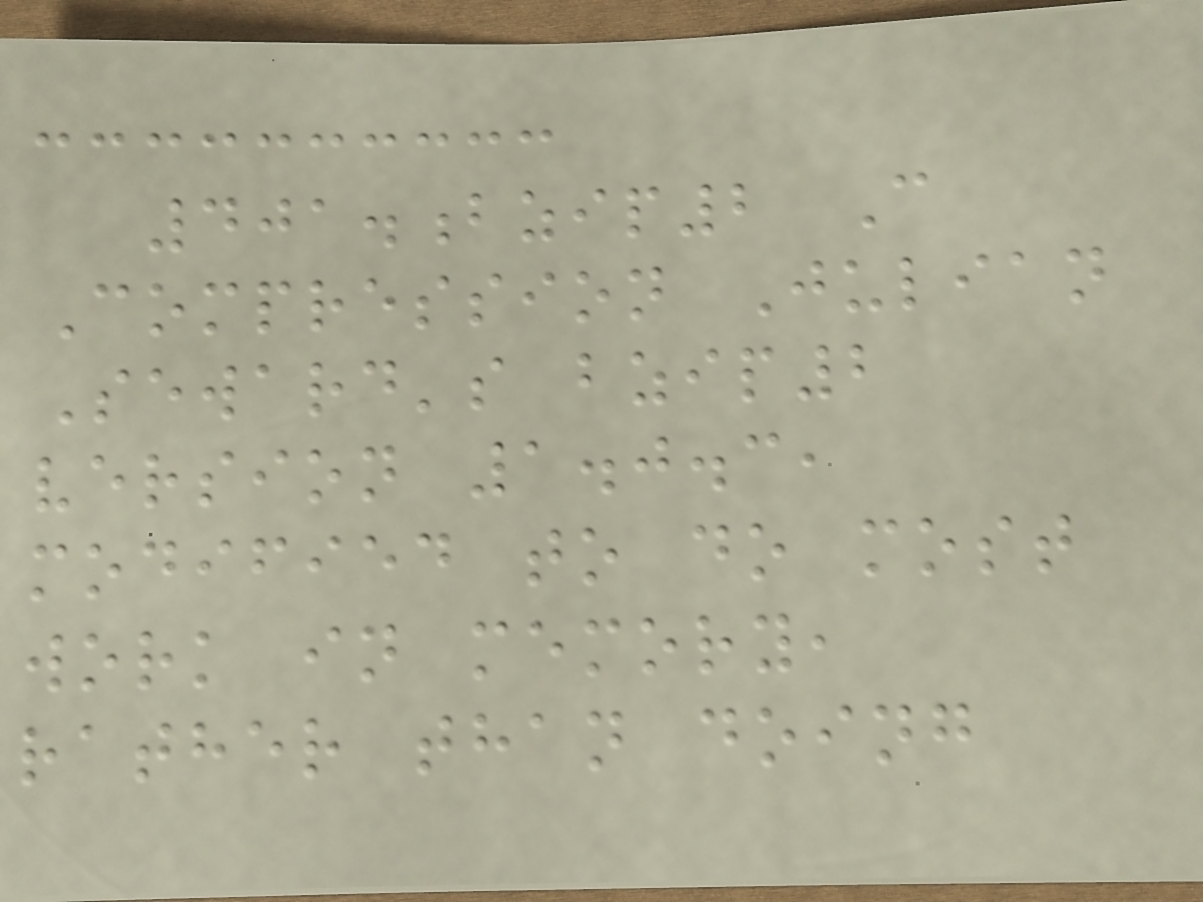401.bzip2 C
Compression Julian
Seward's bzip2
version 1.0.3,
modified to do most
work in memory,
rather than doing
